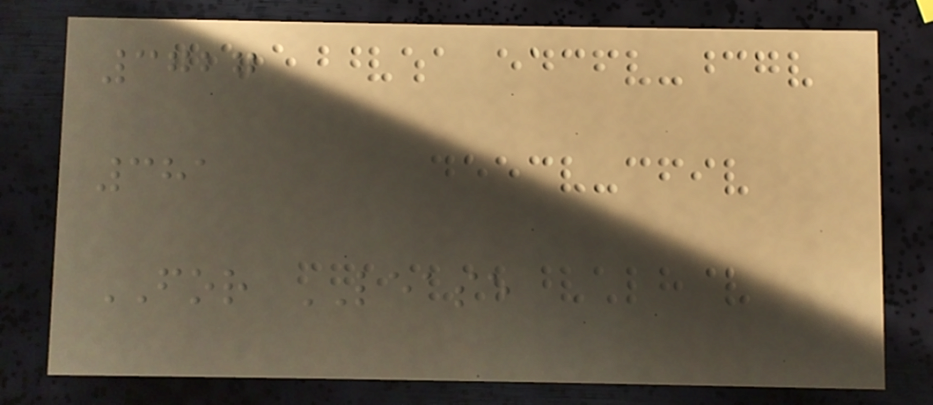3727
381
FOR LEASE
